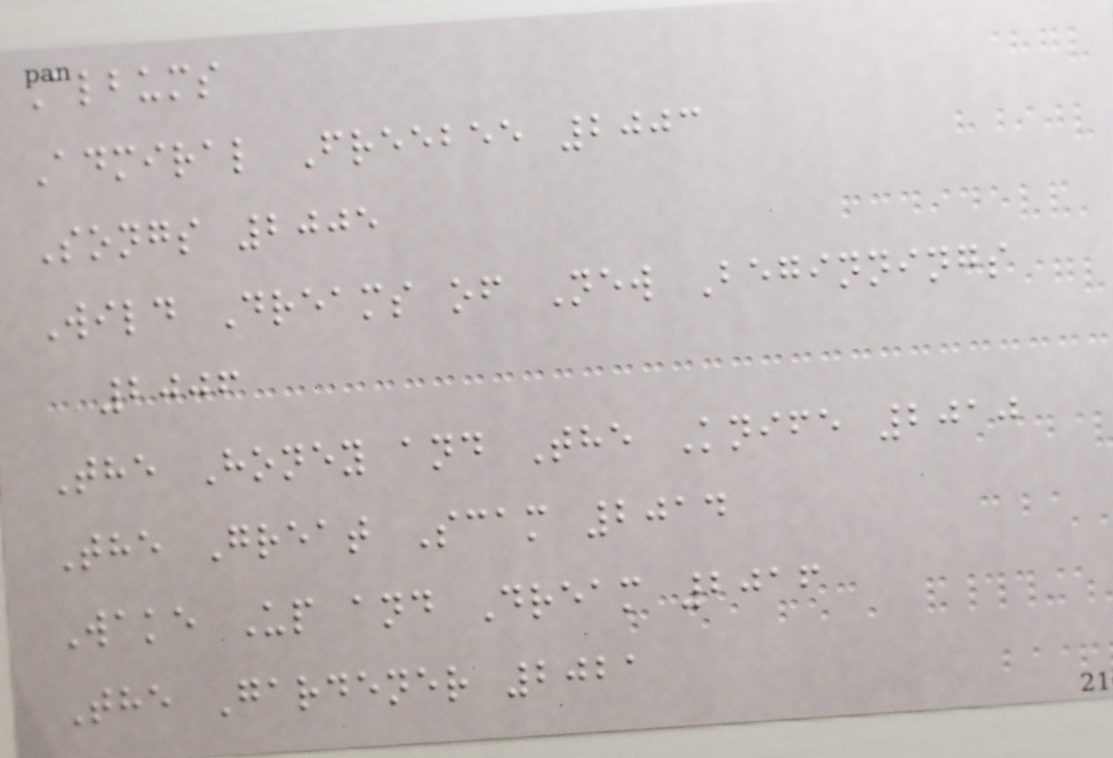Albums
Admiral Freebee 2003
Songs 2005
Wild Dreams of New Beginnings
2006
The Honey and The Knife 2010
The Great Scam 2014
Wake Up and Dream 2016
The Gardener 2021
